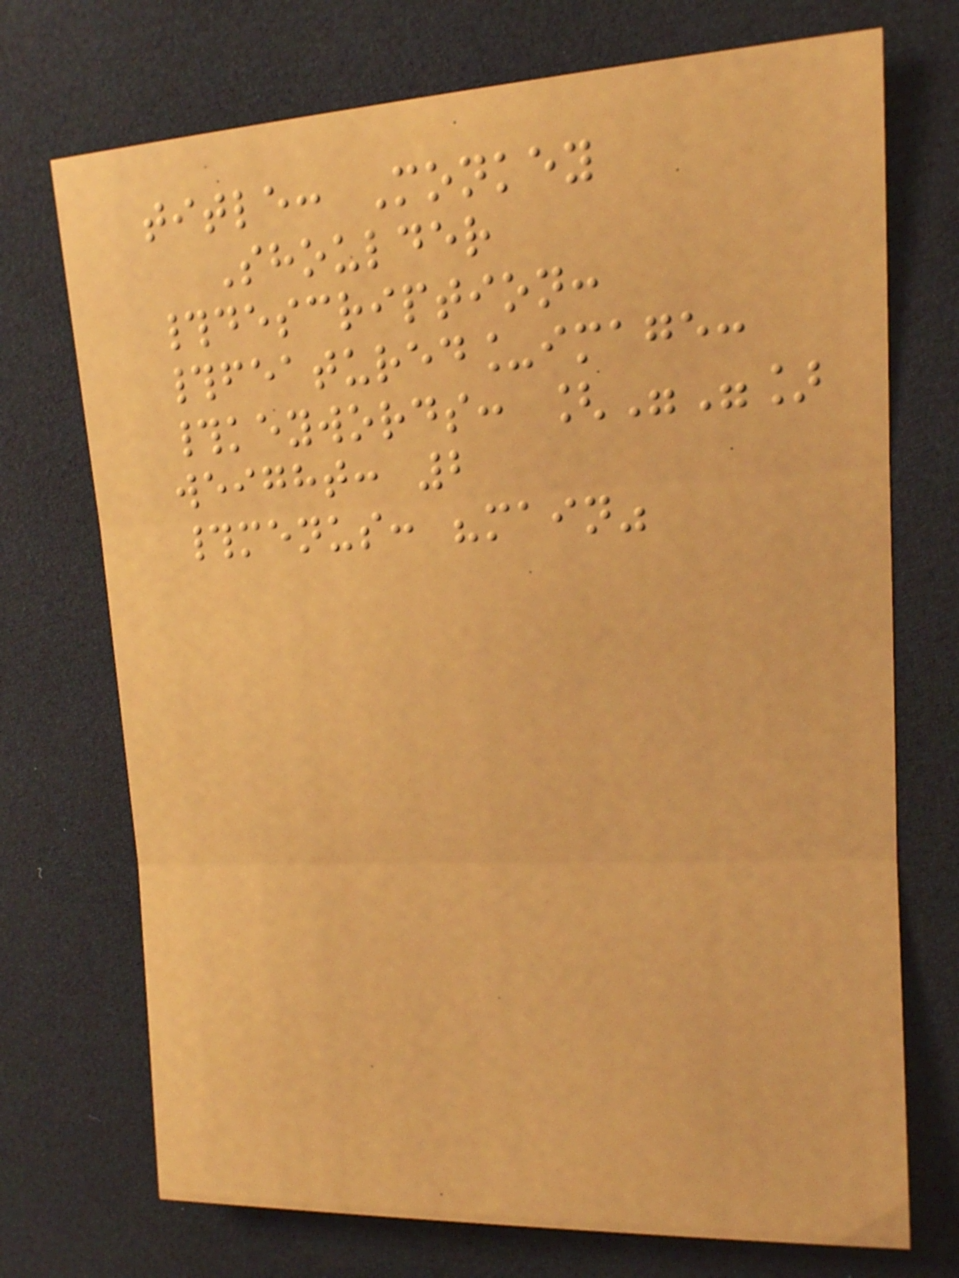title: Monkey
Shoulder
#description:
#featured_image:
#keywords: [""]
weight: 2
#menus: "main"
